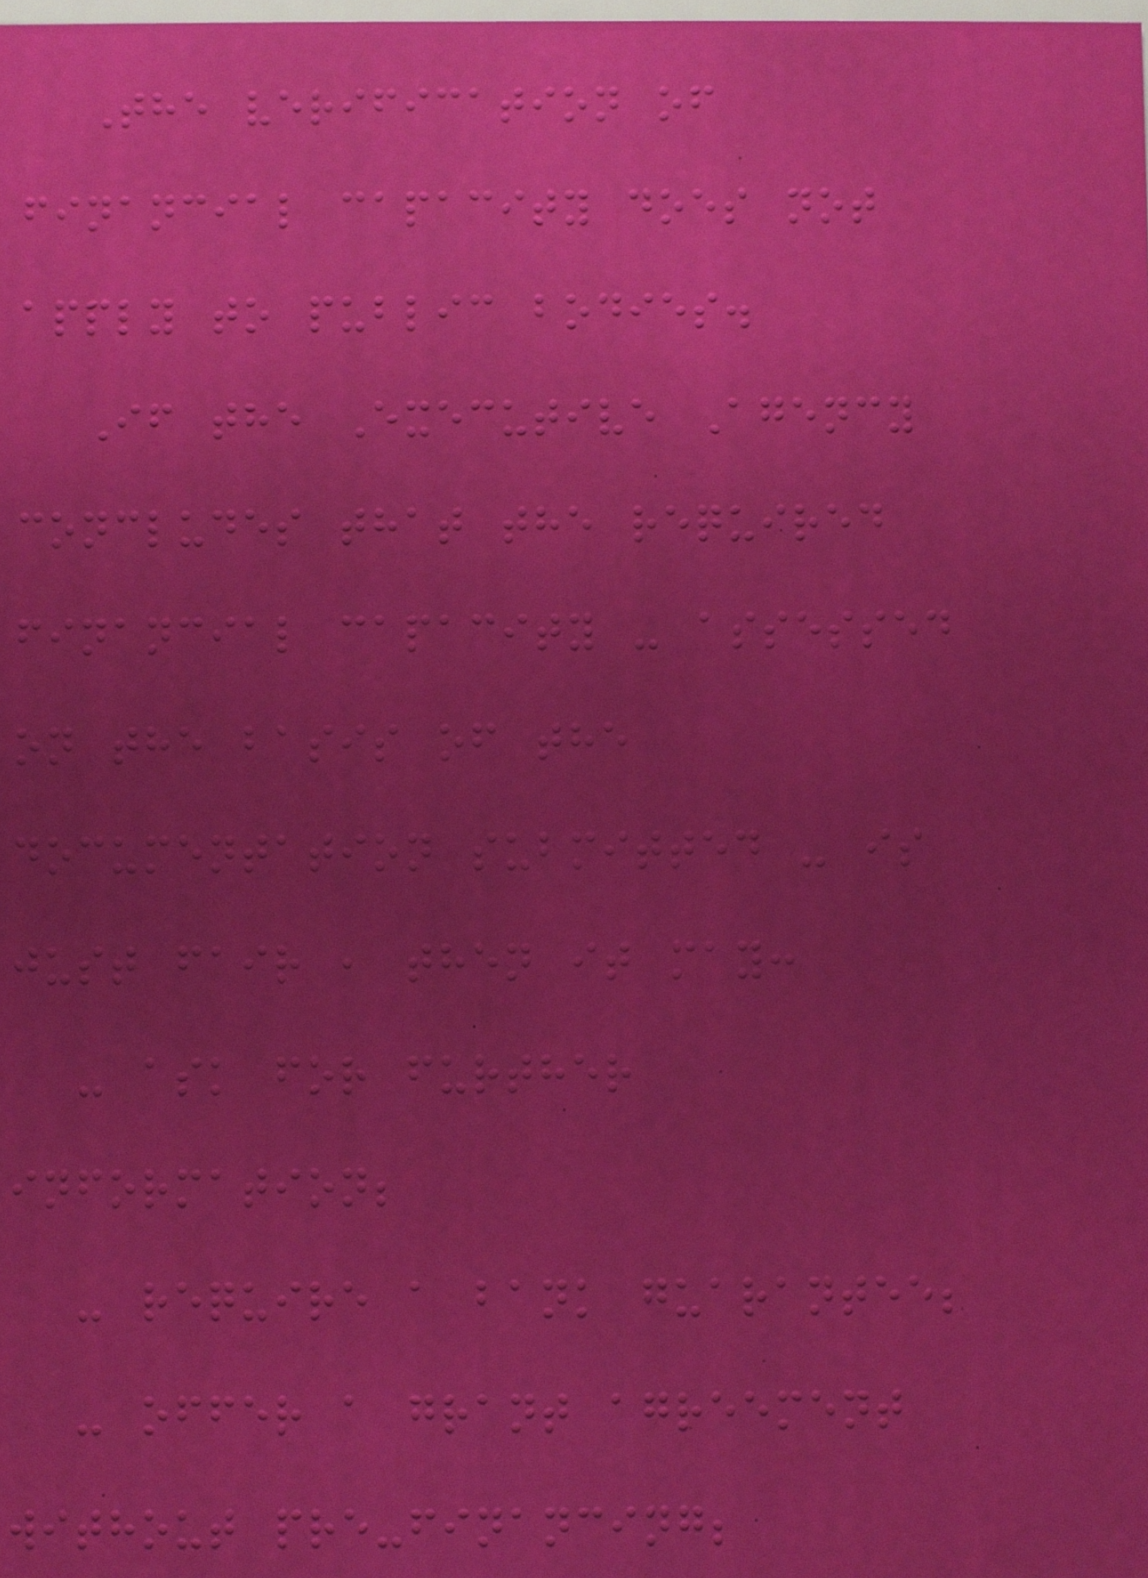The verification of
financial capacity does not
apply to public bodies.
If the Executive Agency
concludes that the required
financial capacity - assessed
on the basis of the
documentation submitted - is
just fair , then it may:
- ask for further
information;
- require a bank guarantee;
- offer a grant agreement
without pre-financing;
